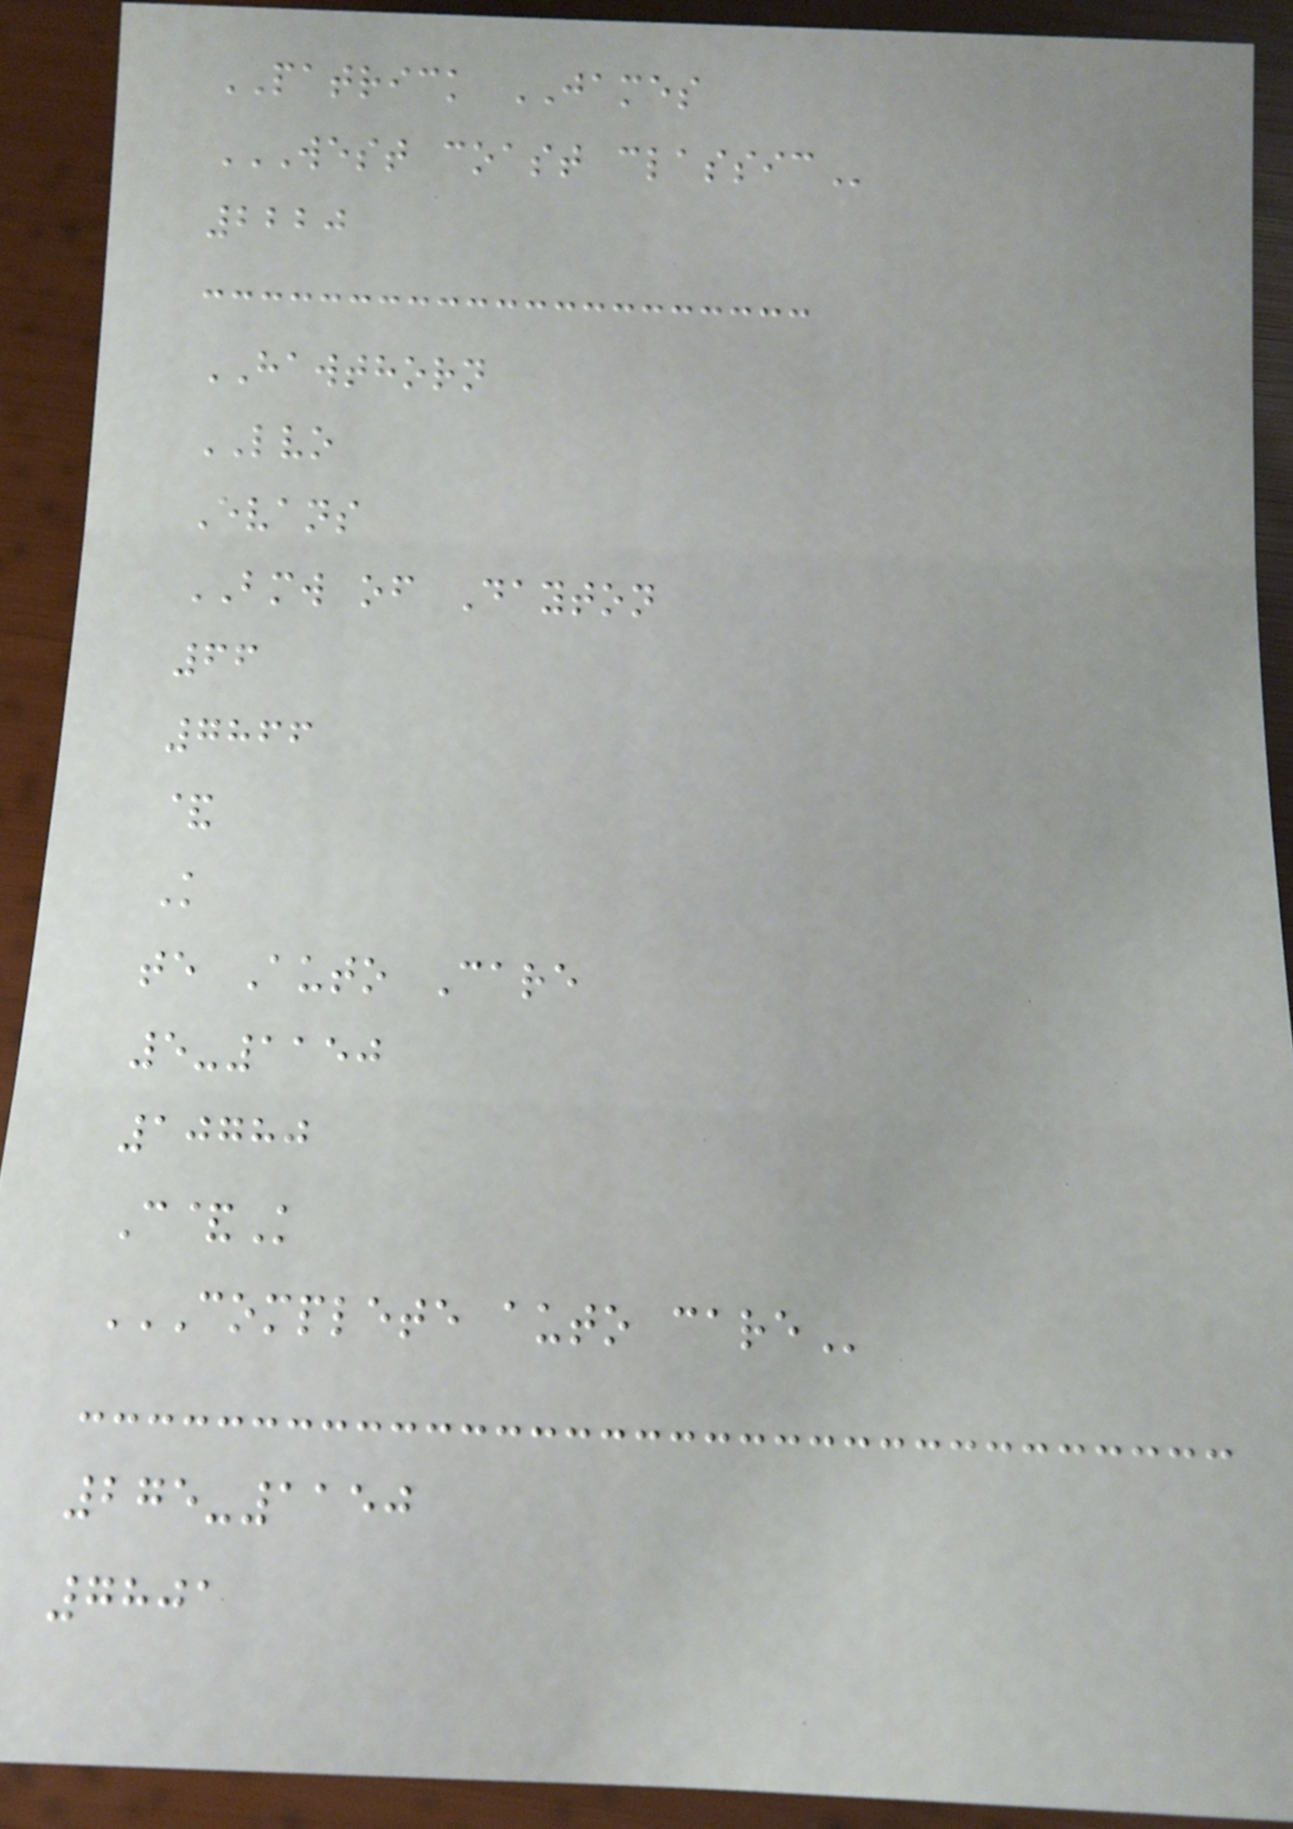PATRICK JAMES
WEST COAST CLASSIC
2220
HAWTHORN
LVO
Evans
BMW of Dayton
66
7866
&
K
te Auto Care
5-1150
10780
C&K
COMPLETE AUTO CARE
275-1150
7801
